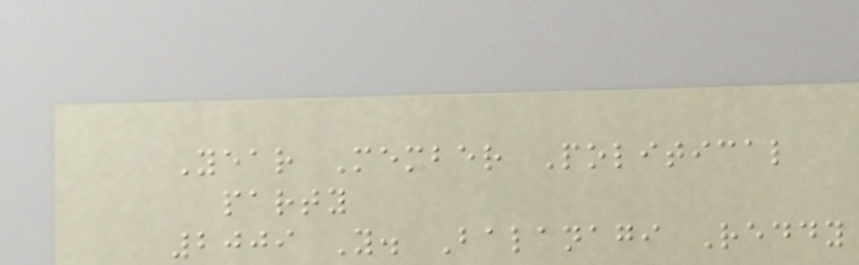Year Member Political
party
2009 Y. Balanagi Reddy
